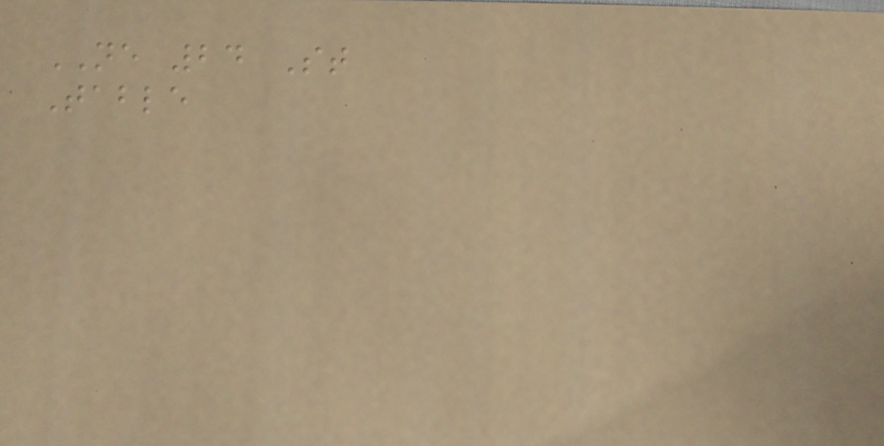NE 24 St
Table
